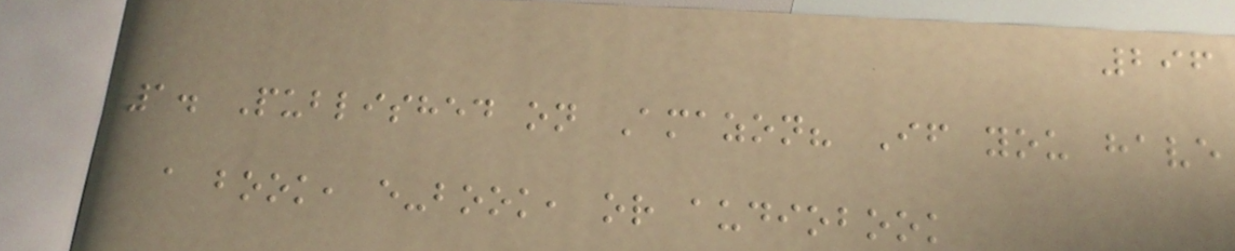296
1. Published on Amazon? If you have
a book, e-book, or audiobook
